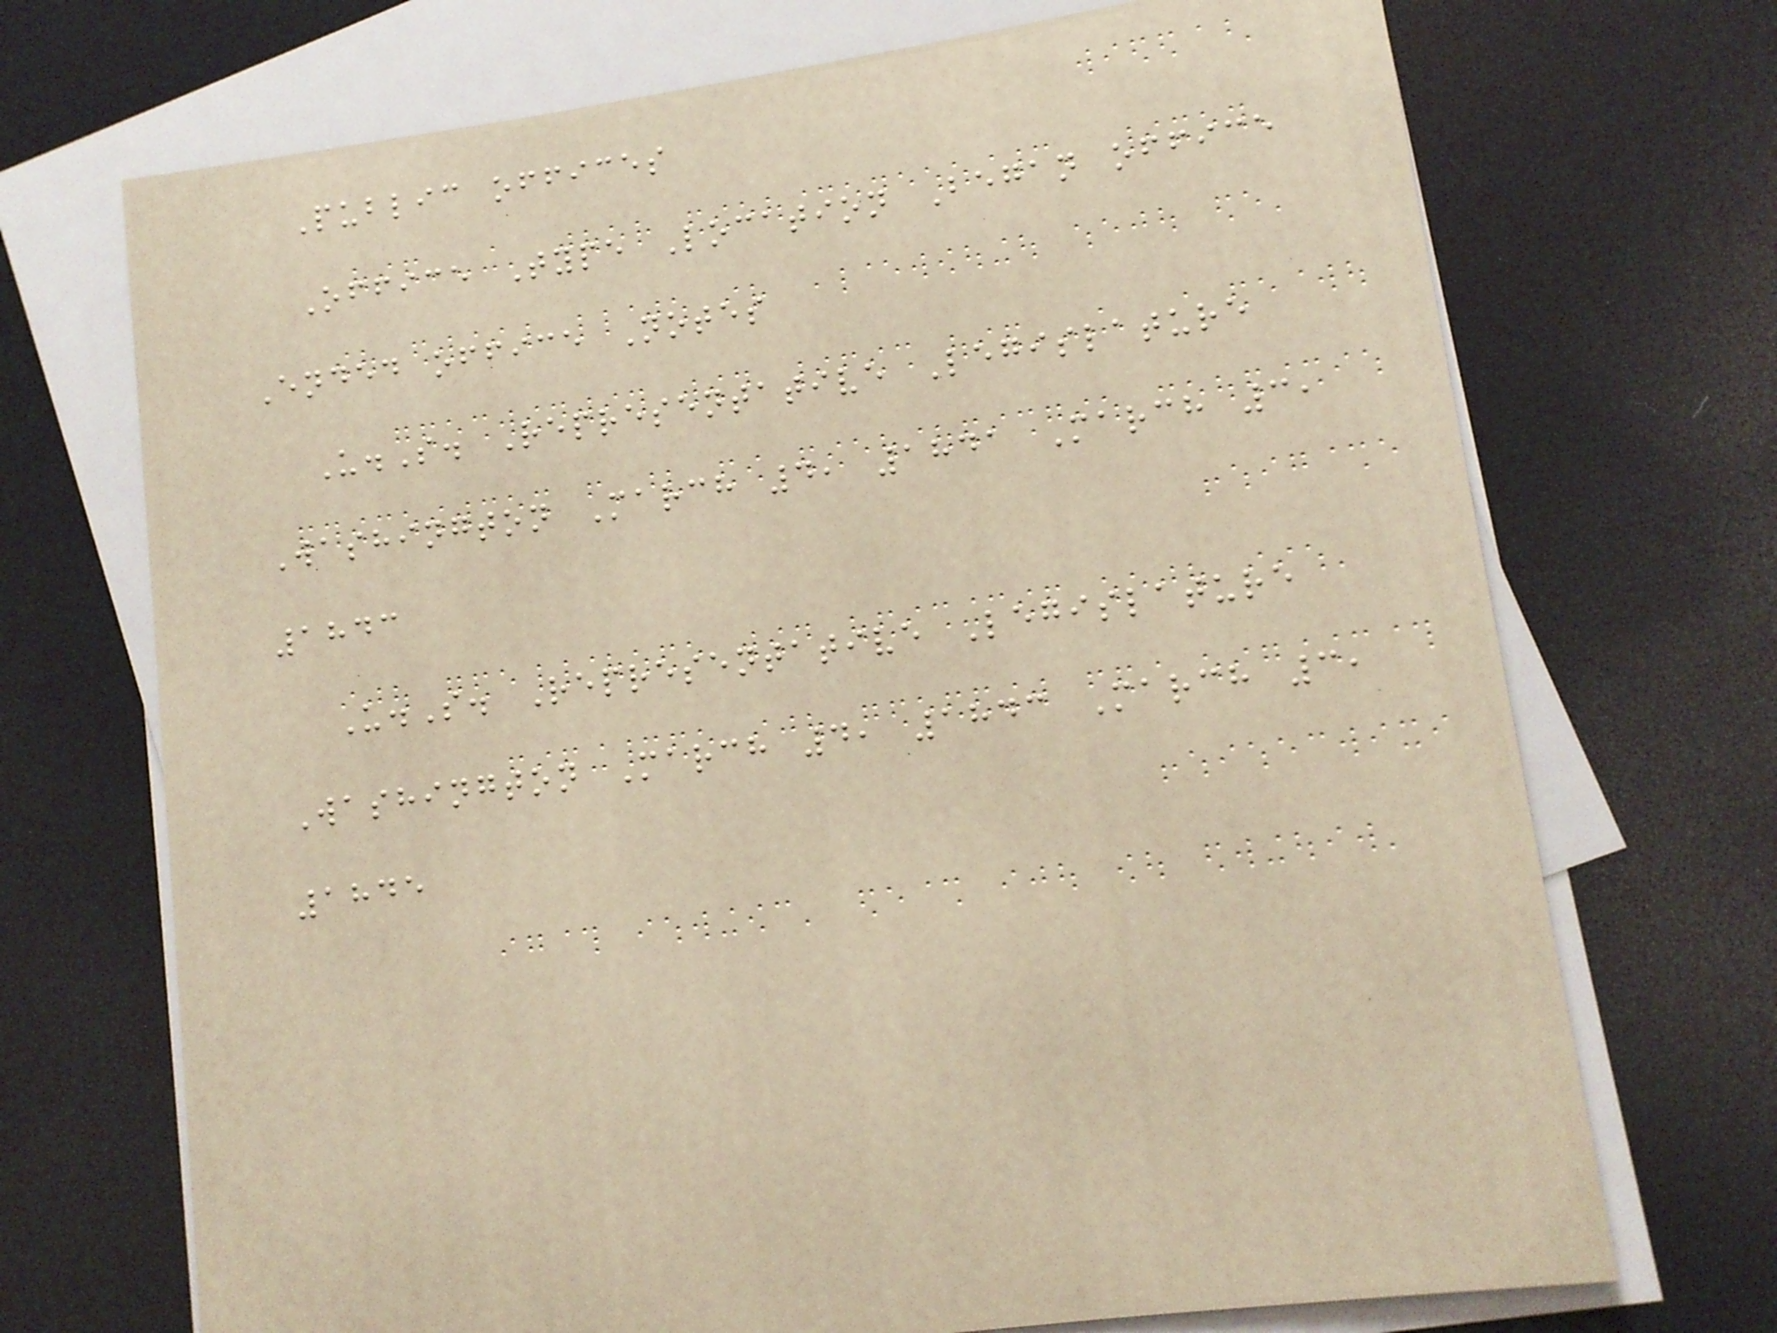Public offices
Office Type Location Began office
Ended office Notes
U.S. Representative Legislature
Washington March 4, 1841 March 3,
1843
U.S. Representative Legislature
Washington March 4, 1843 March 3,
1845
